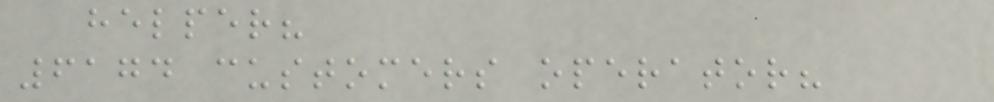helper?
6174 customers operator?
